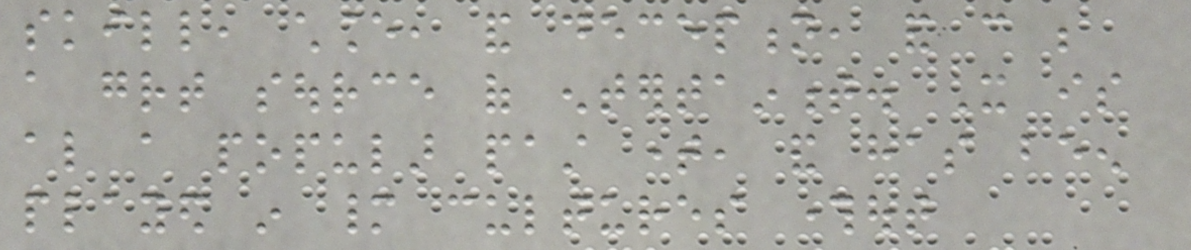skill, chance, and deception, and can be
a great source of entertainment. It is
also a popular past time, and has been
played in many cultures throughout
